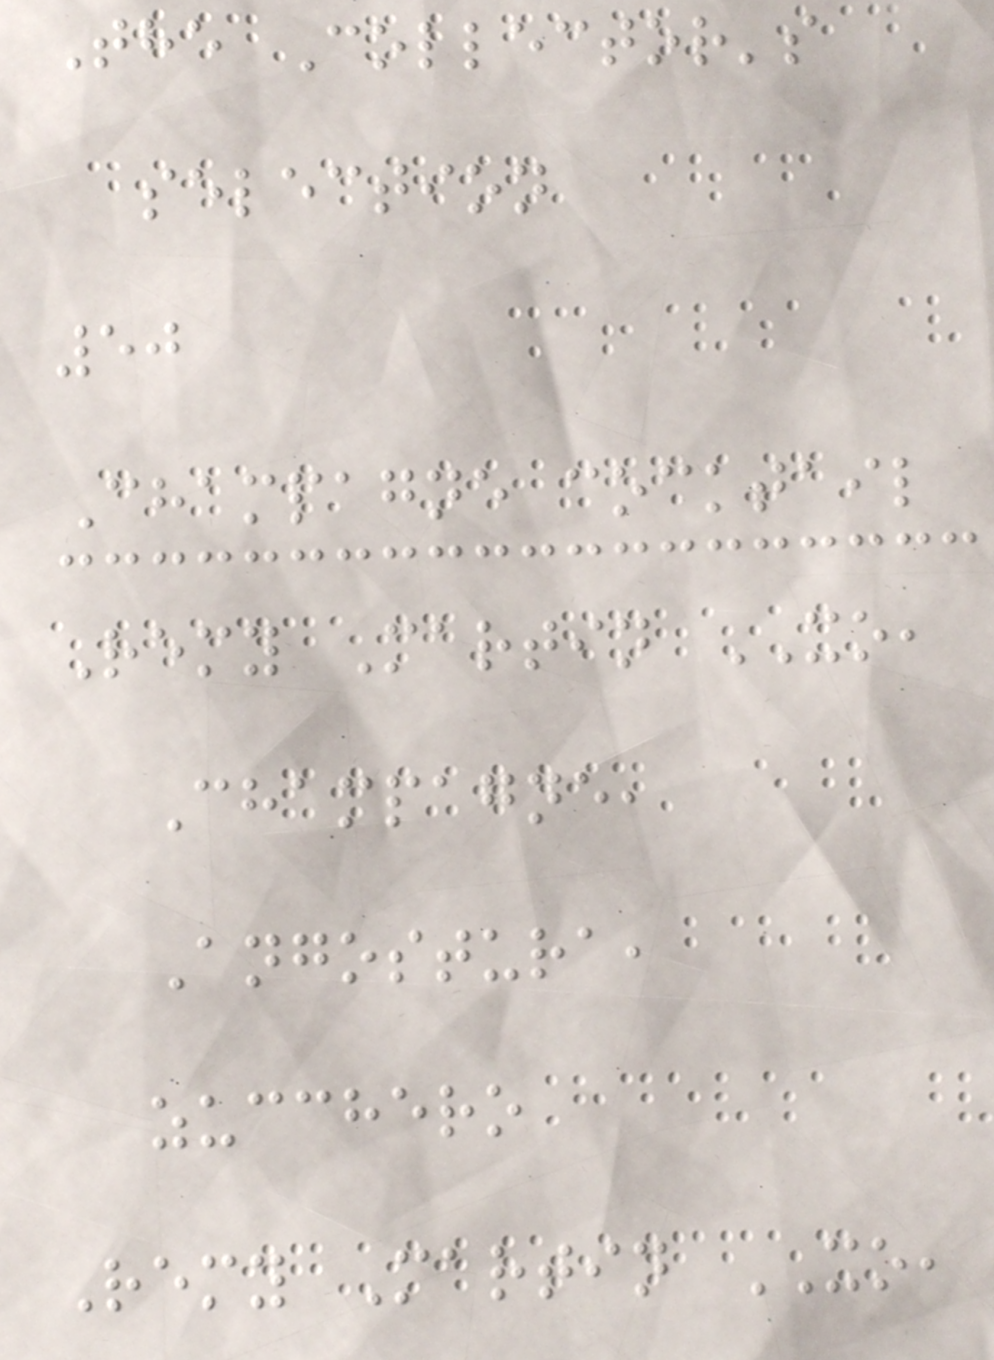The Collector's
selection
50
Champagne cocktail
Remy Martin XO,
Champagne,
Angostura,
zucchero
Remy Martin XO,
